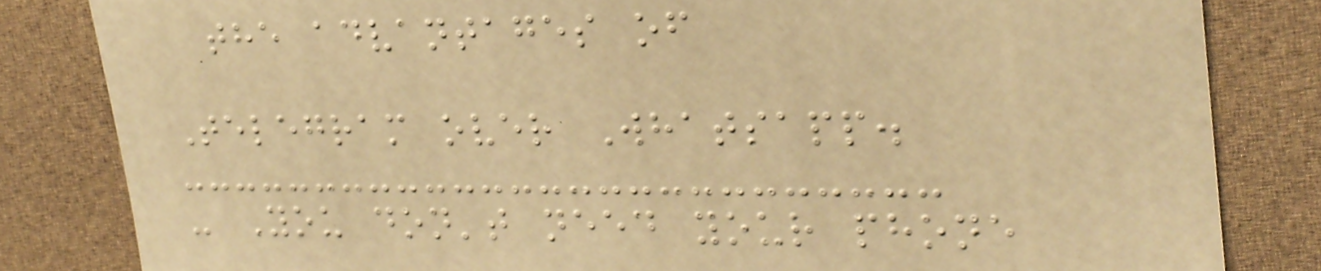the advantages of
Telegram over Whatsapp.
- You don't need your phone
